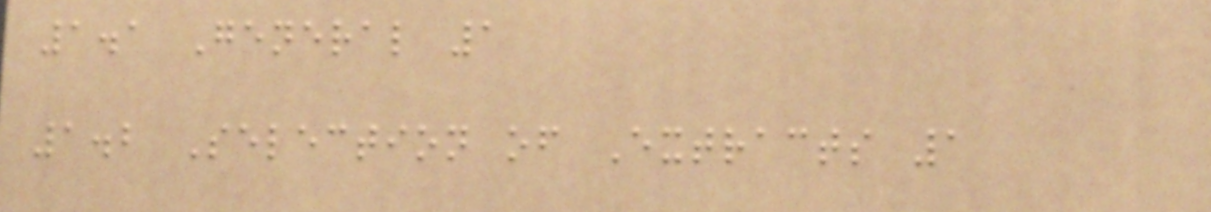1.1 General 1
1.2 Selection of Extracts 1
